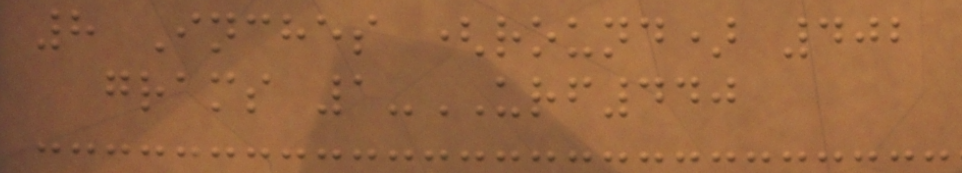8 Inches (round) 402
grams 1-URF440
